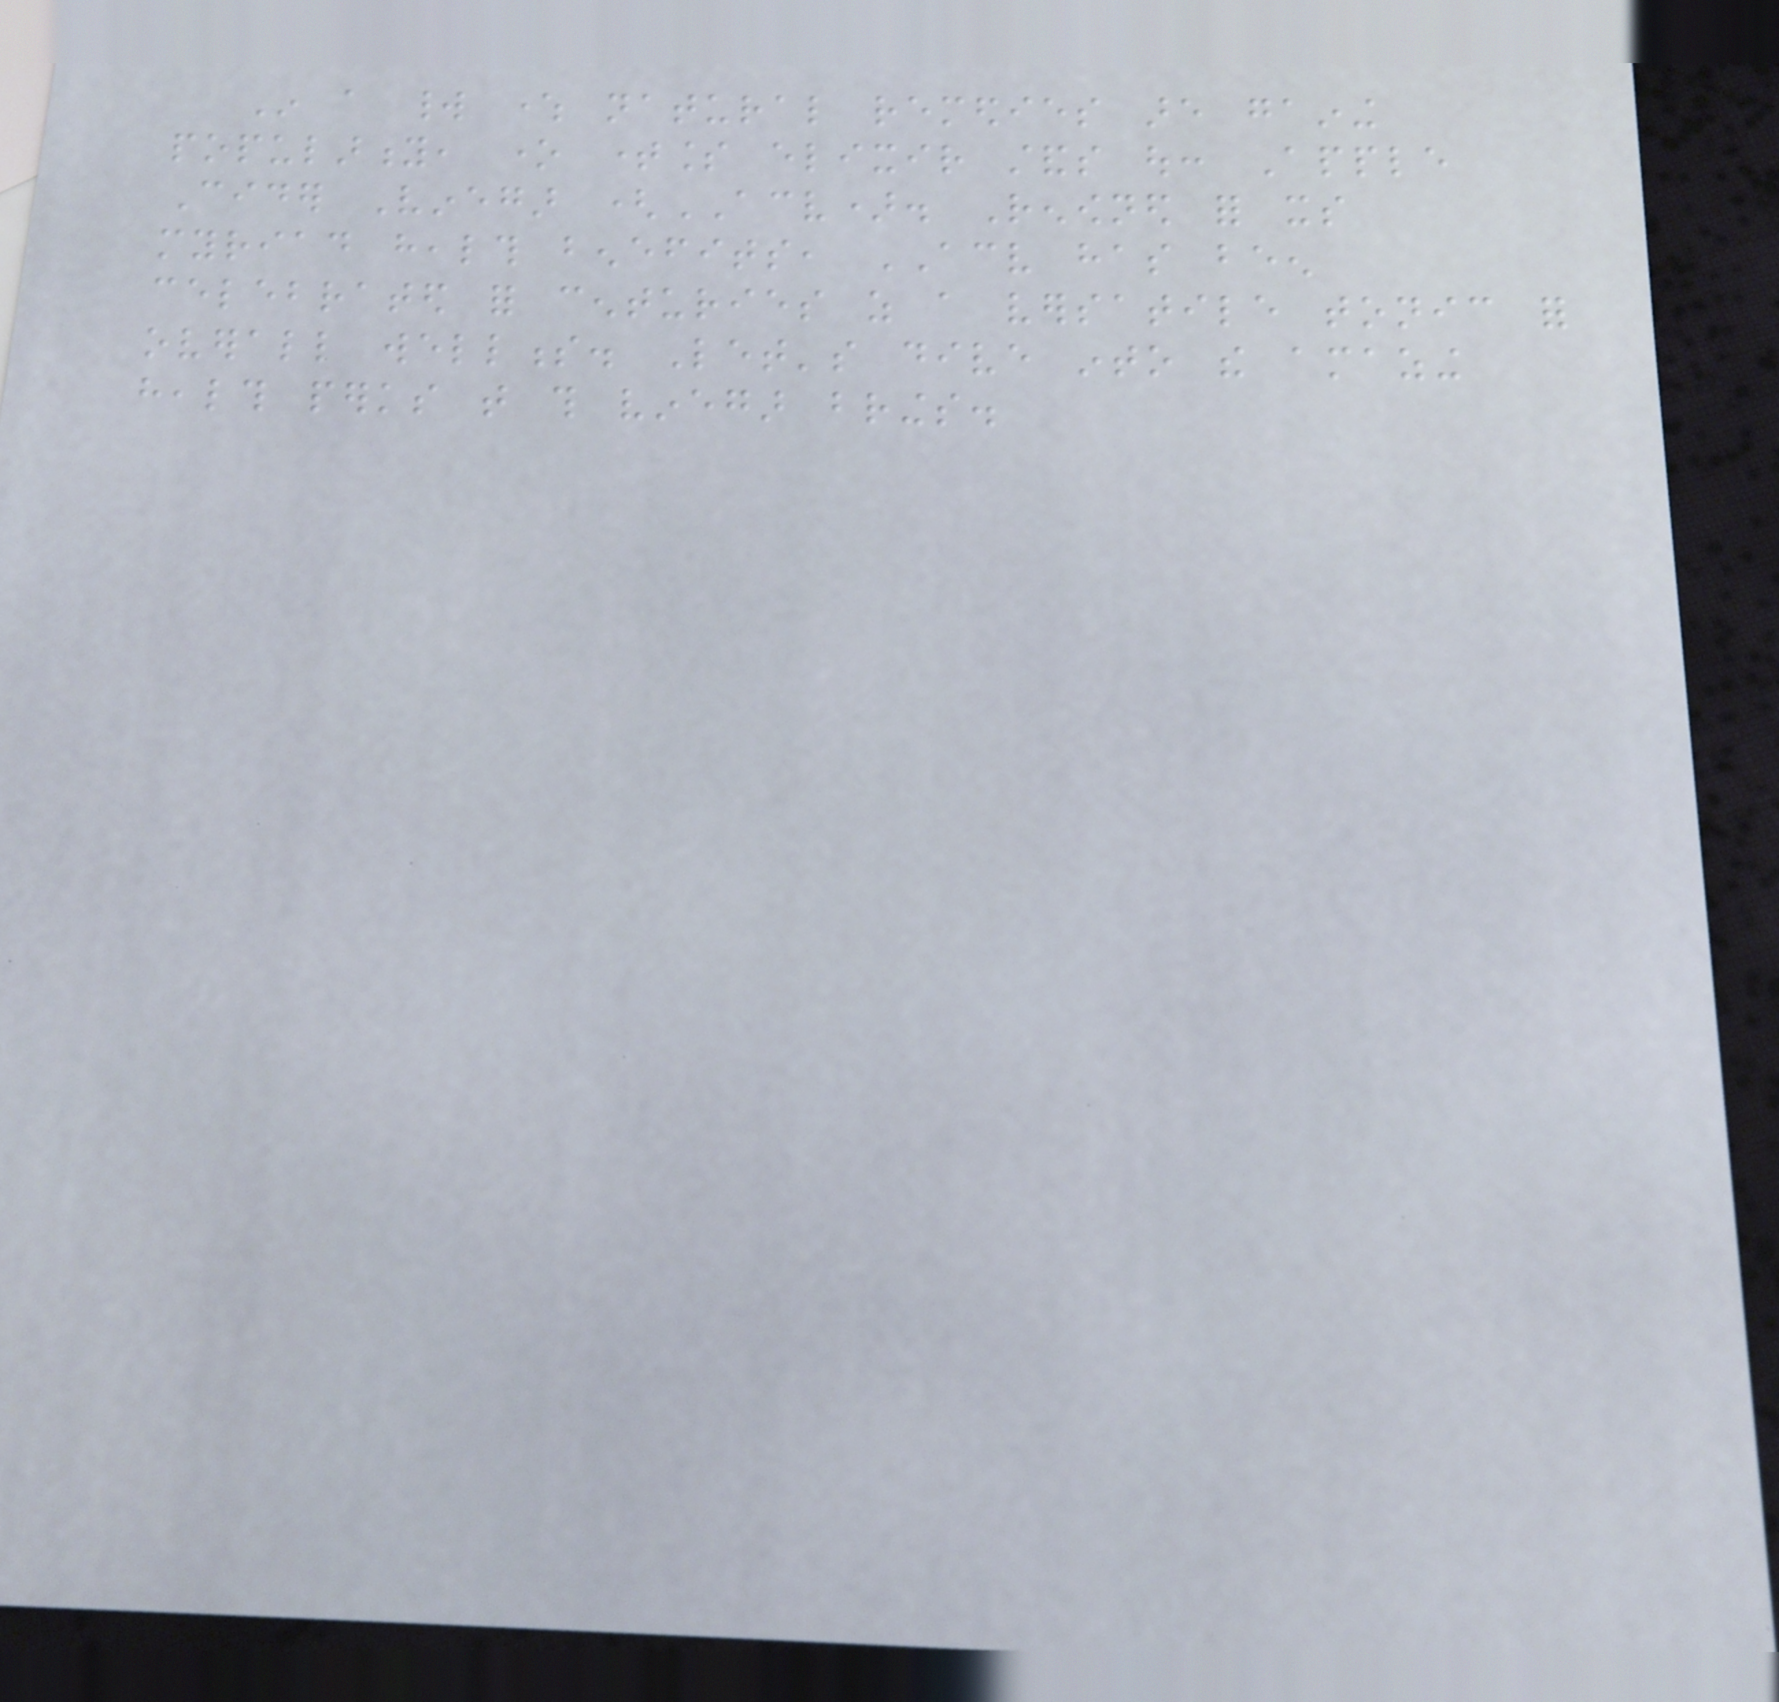In a world where natural remedies are gaining
popularity, one timeless elixir stands out: Apple
Cider Vinegar (ACV). Renowned for its
myriad health benefits, ACV has been
celebrated for centuries as a versatile tonic for
overall wellness. Let's dive into the amazing
health perks that this vinegar brings.
